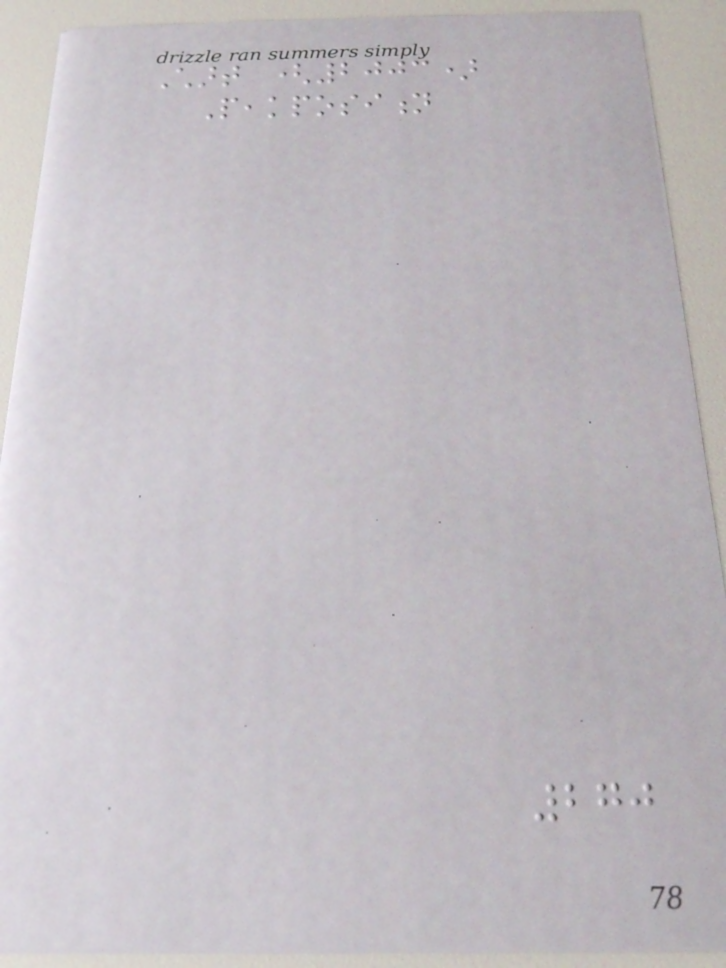Chart (2003)
Peakposition
270
